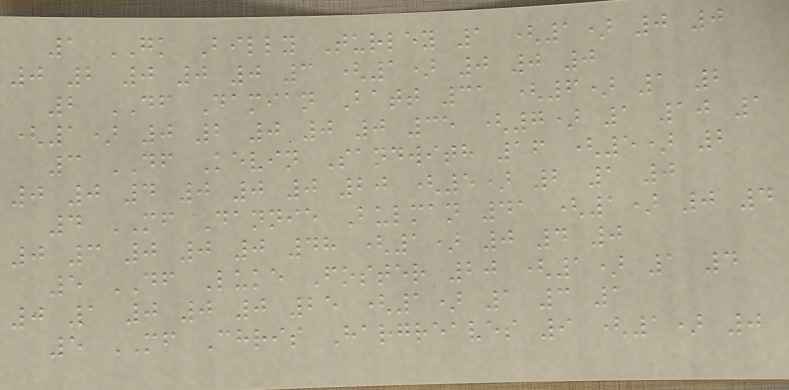1 GK Billy Turley 1 (1) 0 0
0 2 0 0 0 3 (1) 0 0 0
2 DF Damian Batt 31 (6) 1 2
(1) 0 2 0 0 0 35 (7) 1 10 1
3 DF Kevin Sandwith 16 (5) 2
0 0 4 0 0 0 20 (5) 2 1 0
4 MF Dannie Bulman 41 (1) 0 4
0 3 0 0 0 48 (1) 0 4 0
5 DF Luke Foster 20 (1) 1 4
0 1 0 0 0 25 (1) 1 3 1
5 MF Chris Hargreaves 9 (1) 0
